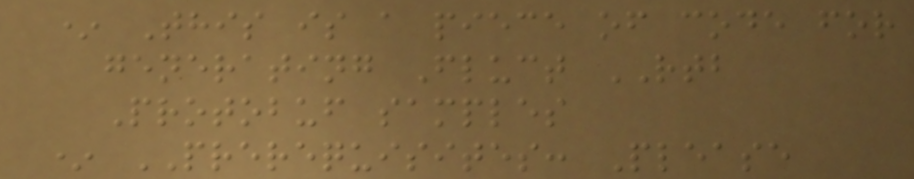* This is a piece of code for
generating Fluct RTB
Protobuf samples
* PREREQUISITES: Please
